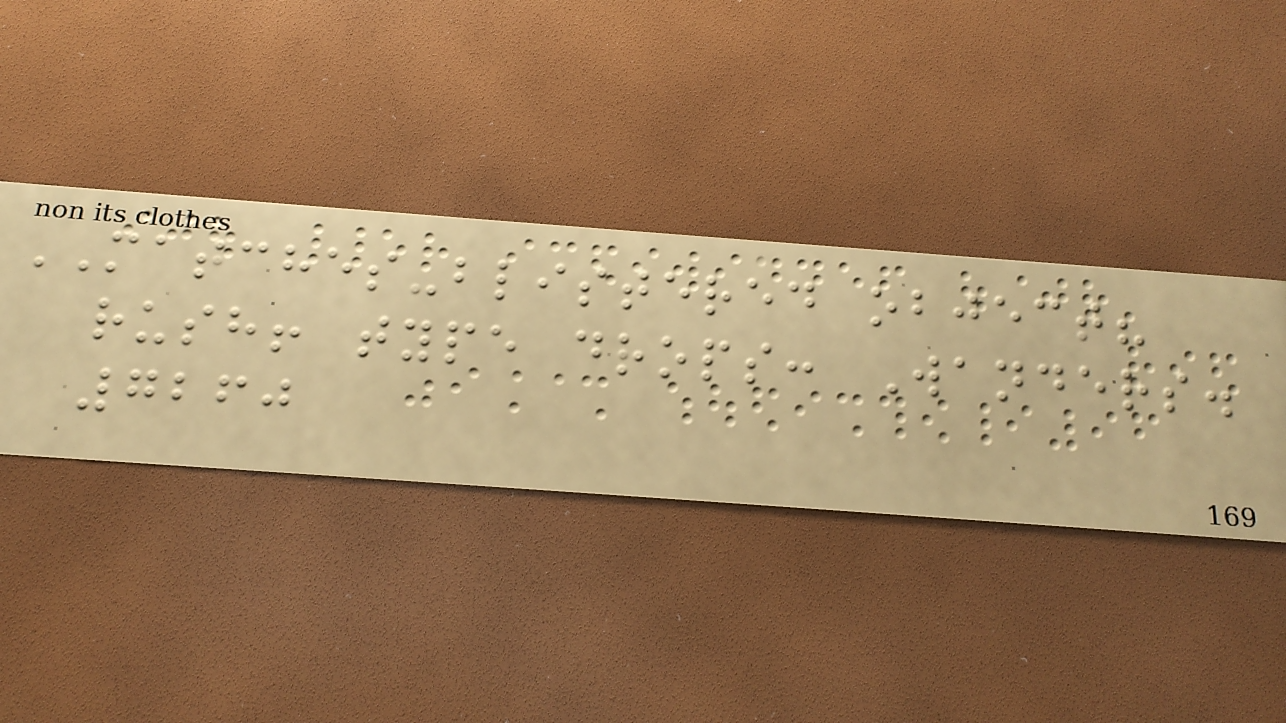MATCHES-blistered object?
rush! type drops: Wanders.
7260
